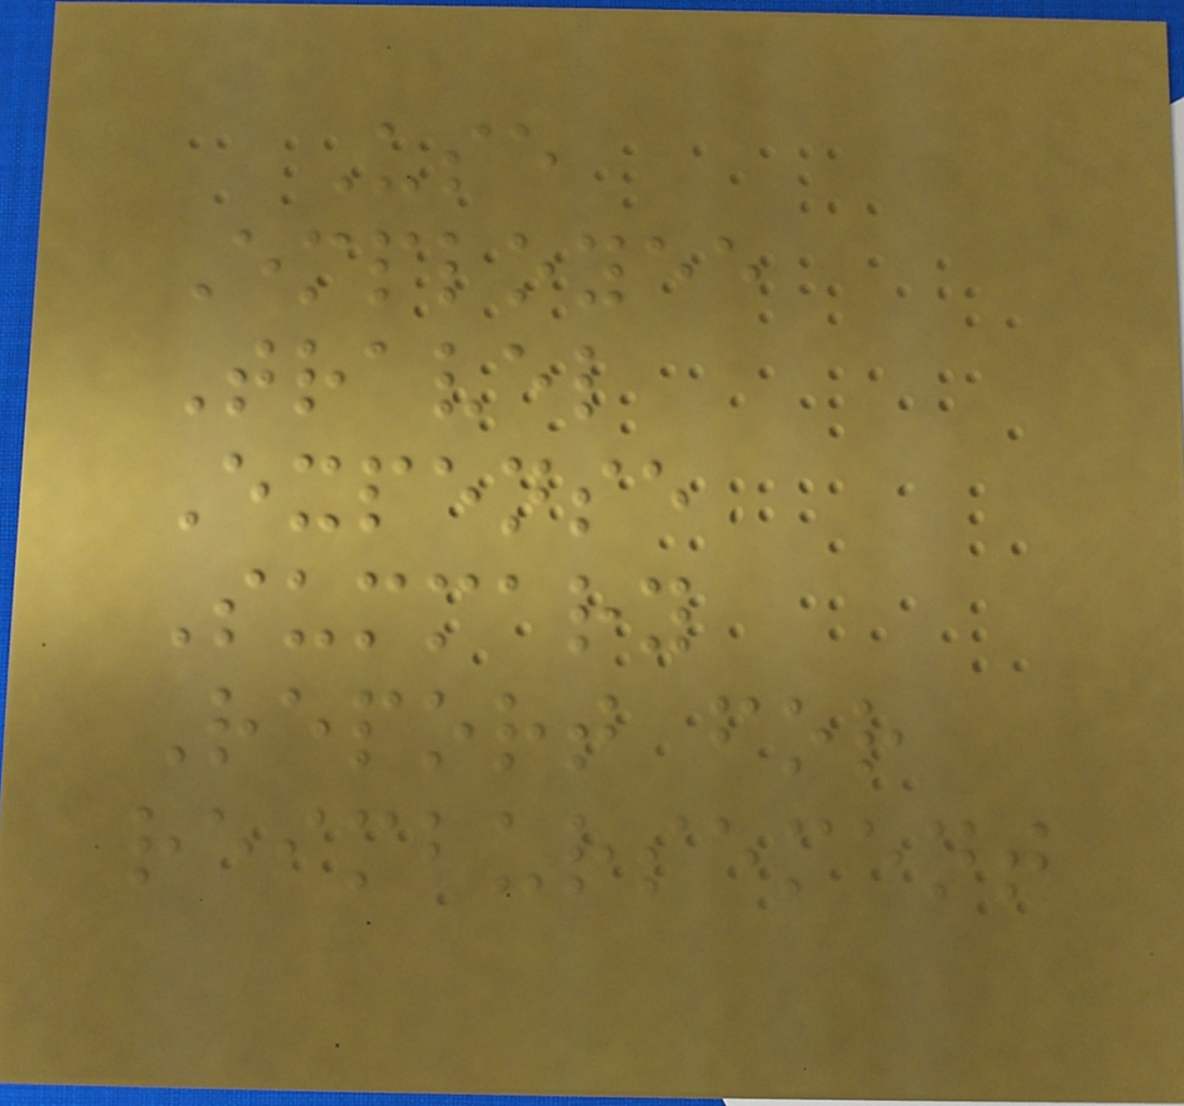Use
Employee
Travel
Expense
Summary
Report for
reimbursement
